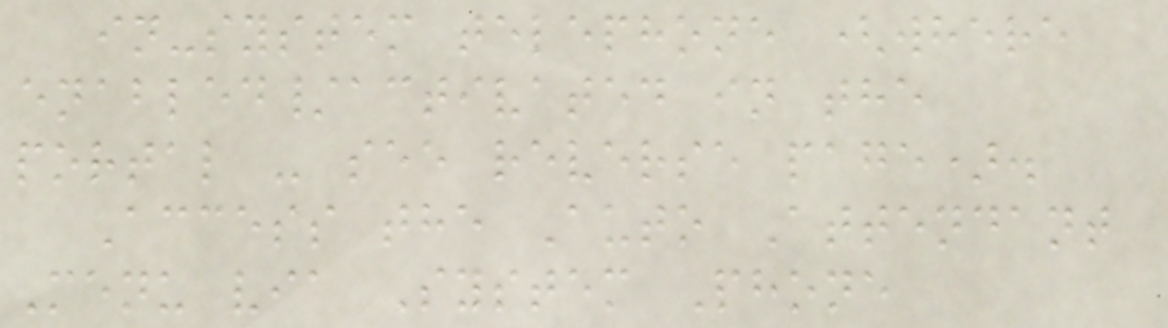in-system telephone (where
enabled/activated in the
portal - see reverse page).
Access the Auto Attendant
Menu via System Phone
